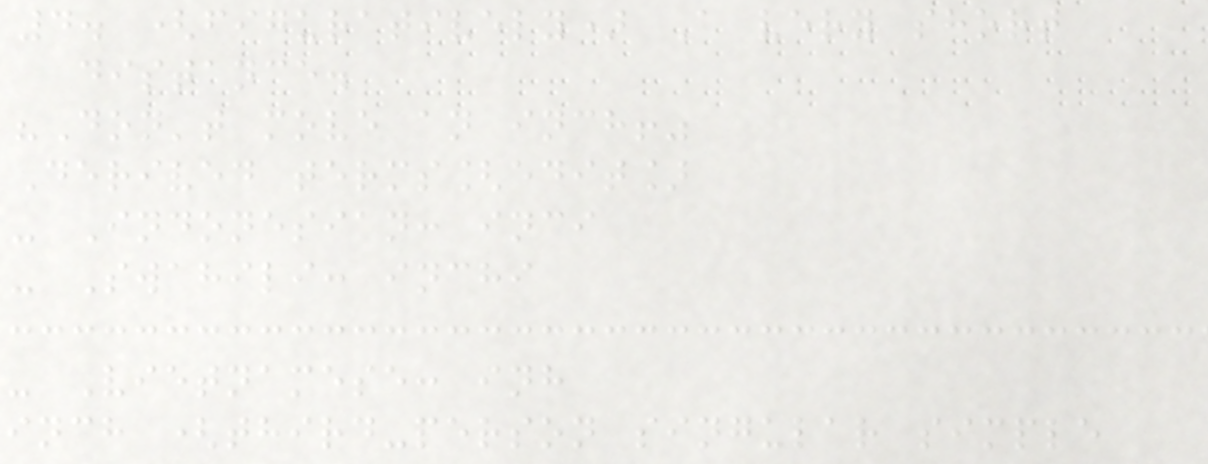4. (figuratively) A very short
distance.
"Don't move an inch!"
Derived terms[edit]
- Indonesian: inci
- Swahili: inchi
- Vietnamese: inh
inch (third-person singular simple
